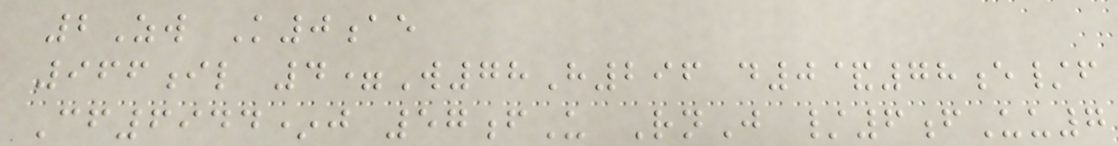2Zw K0ae
966il 4=W78H296 d0&78e/f
Cf6944*j 57fU RnJ /6fUu7
